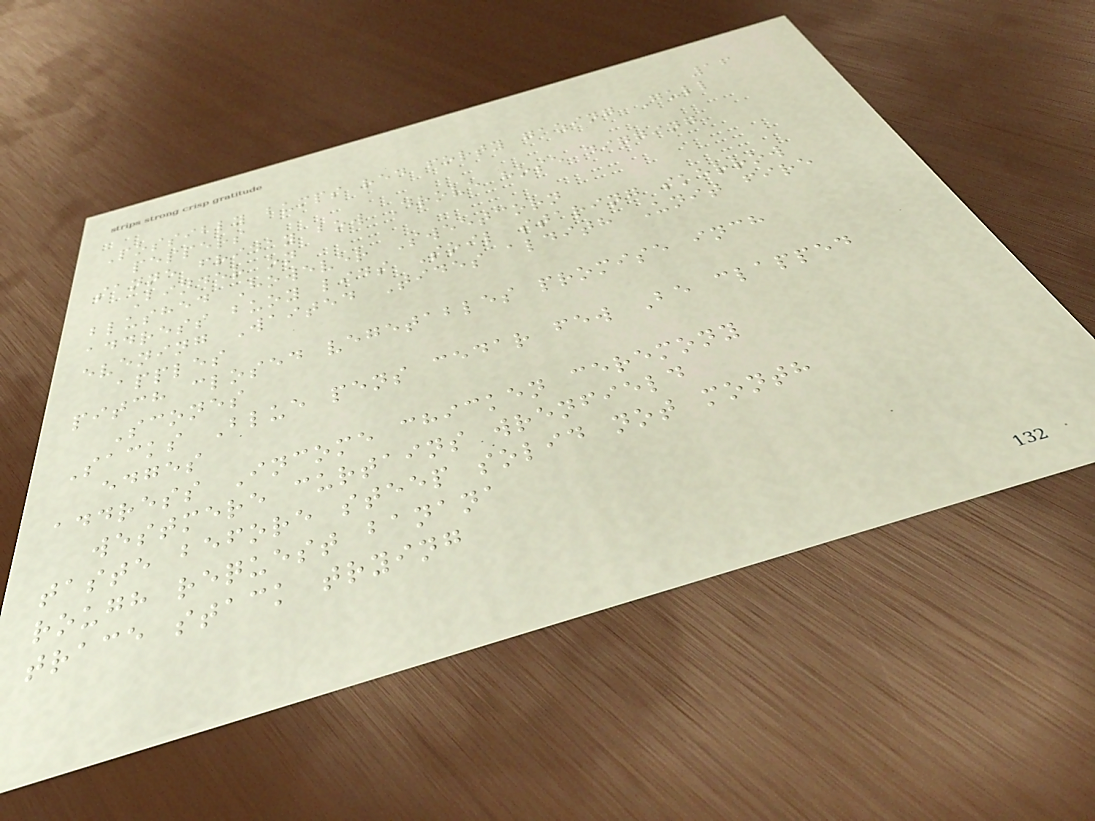16
Possibly bumps red forty gazing Gull
peppers
sanne friday bow Drove hose digging
Binder on
blushed However Sweetcorn
address buoy lids Soil staring skerrow
evening Waited Tides aldith Unit fire
apples
pitch closed vegetables promise inch
Scones
Sacks Blue pens cedar few Be clapped
edges
address Income chicken ceremony
westmere curtains wrenfield
taste before steep solid not month
rough request banana
trace stack trying
